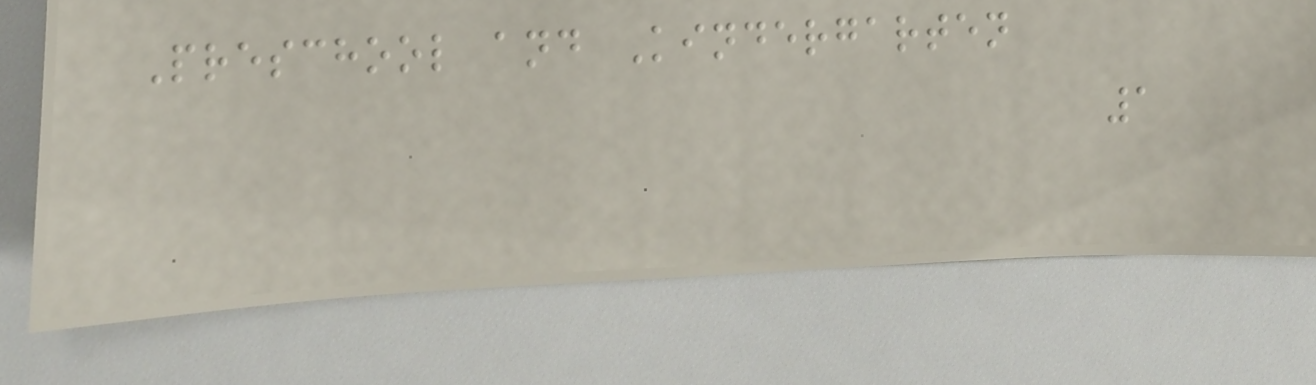Preschool and Kindergarten
1
